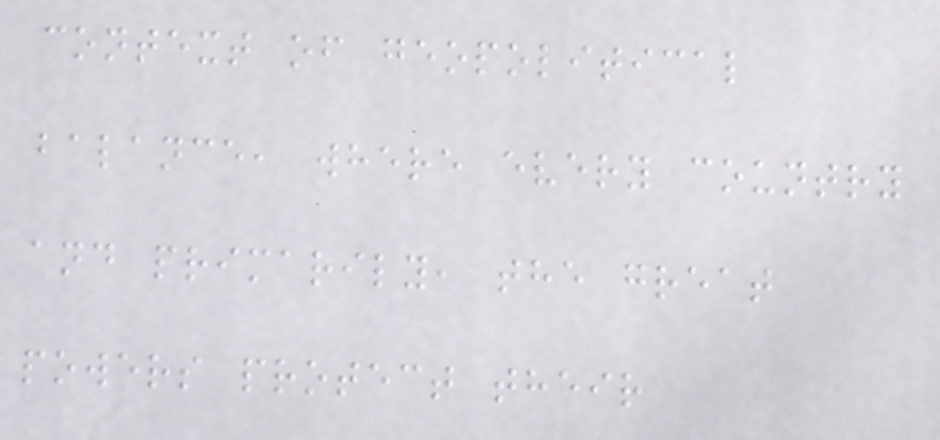context of geopolitical
balance, where every country
and primarily, the great
powers protect their
